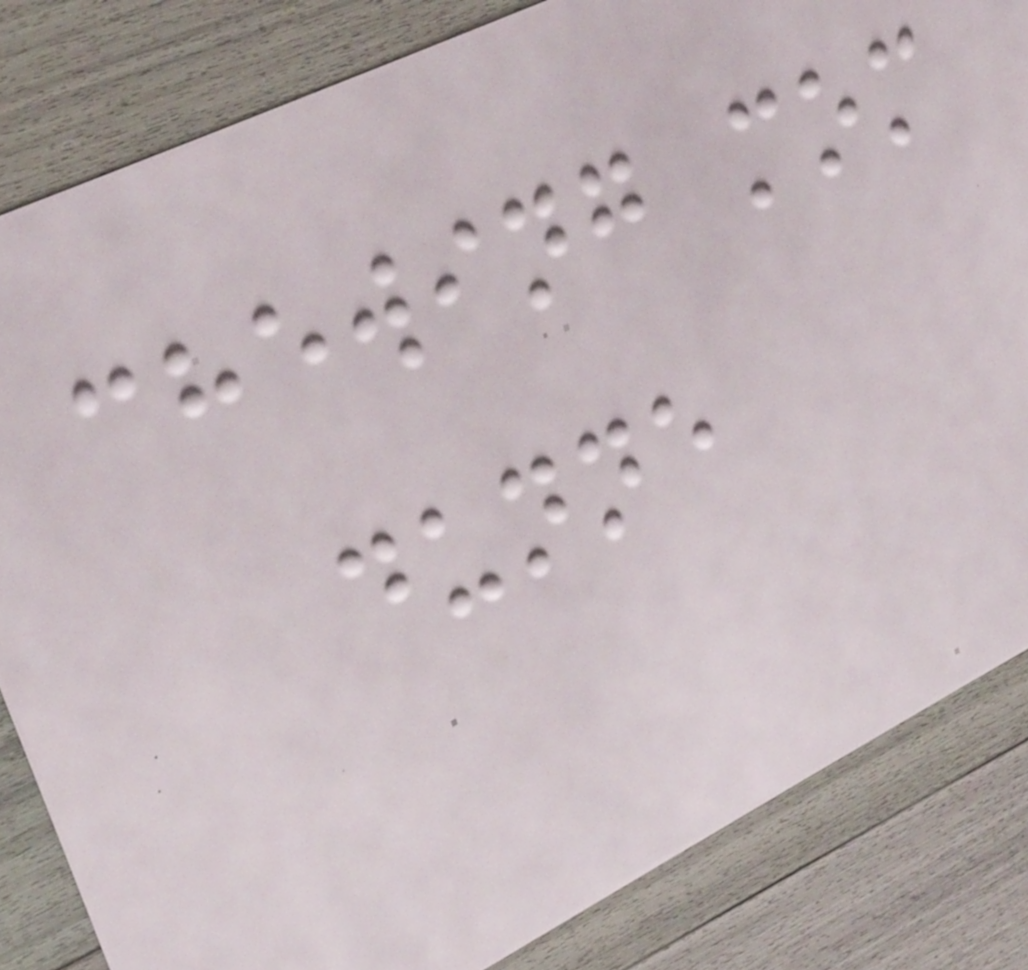chewing mom
dunne
